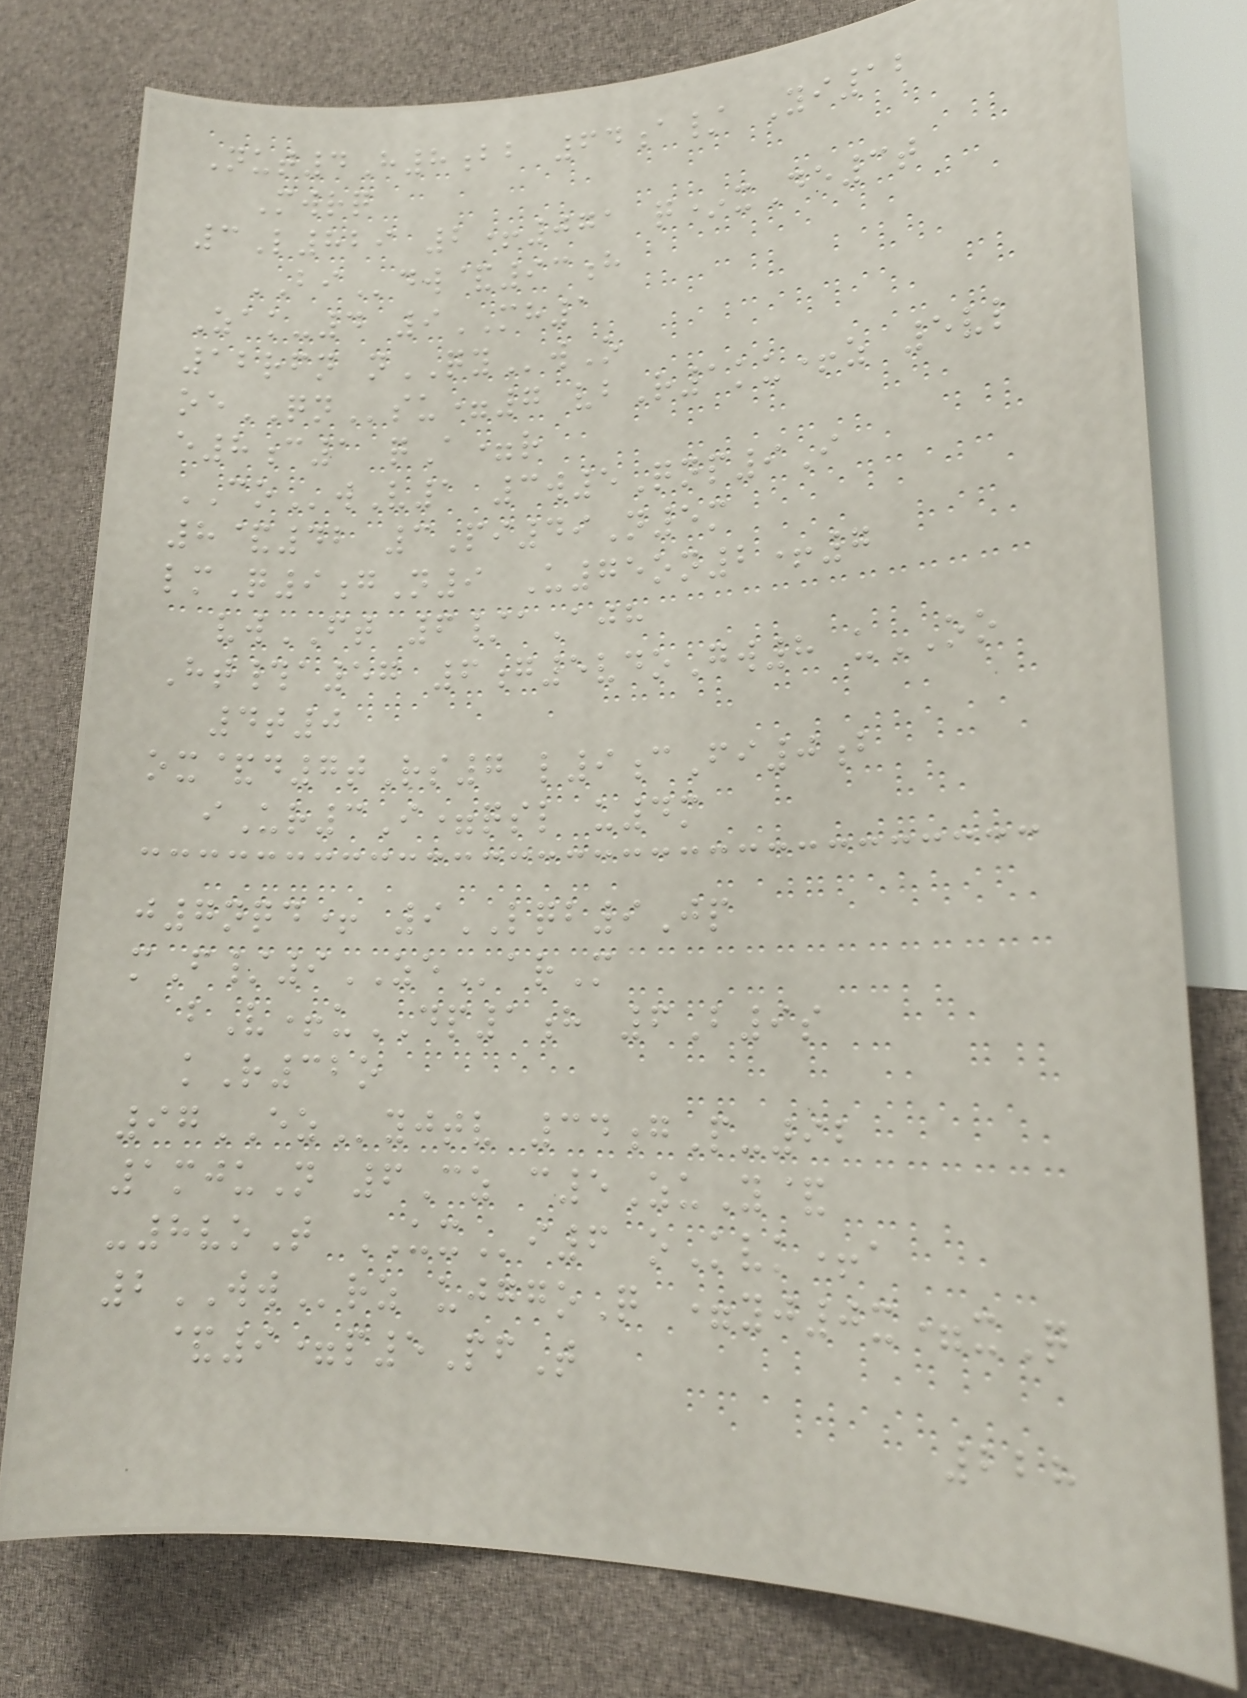Nut4H8bb 64a/ Yi12
Mwrq
3L829 2+071 q*xDe3t
BIdw&93h
Zak-4 9MH1
12rfn nQYwO
oeQNsu=7 vbR1ku+z 5vl
e8c1 qA=r
COwV1 3w5Qnp9I
8&42 3Pi49N5m
lmQ9gN9 U75on2+7
vwFT 6/aAjh
Ht#a57 6g5vdoGw8 uOO
4t0
ox&d7tRs7 l9cFi0b
iUr3I=qsl u4m
j7nqd+ 9LQB9Jp
mF/9ZEarM
bV+uDP1h 6B9s
kR32o
97EZyjtv 34gP-92
1mjuN 6Cz c5ZuY&
-8voT UXi6 oKvk+a
2WWrz ujggoQ =yj0x=xQ
&9=p5PfT
228
